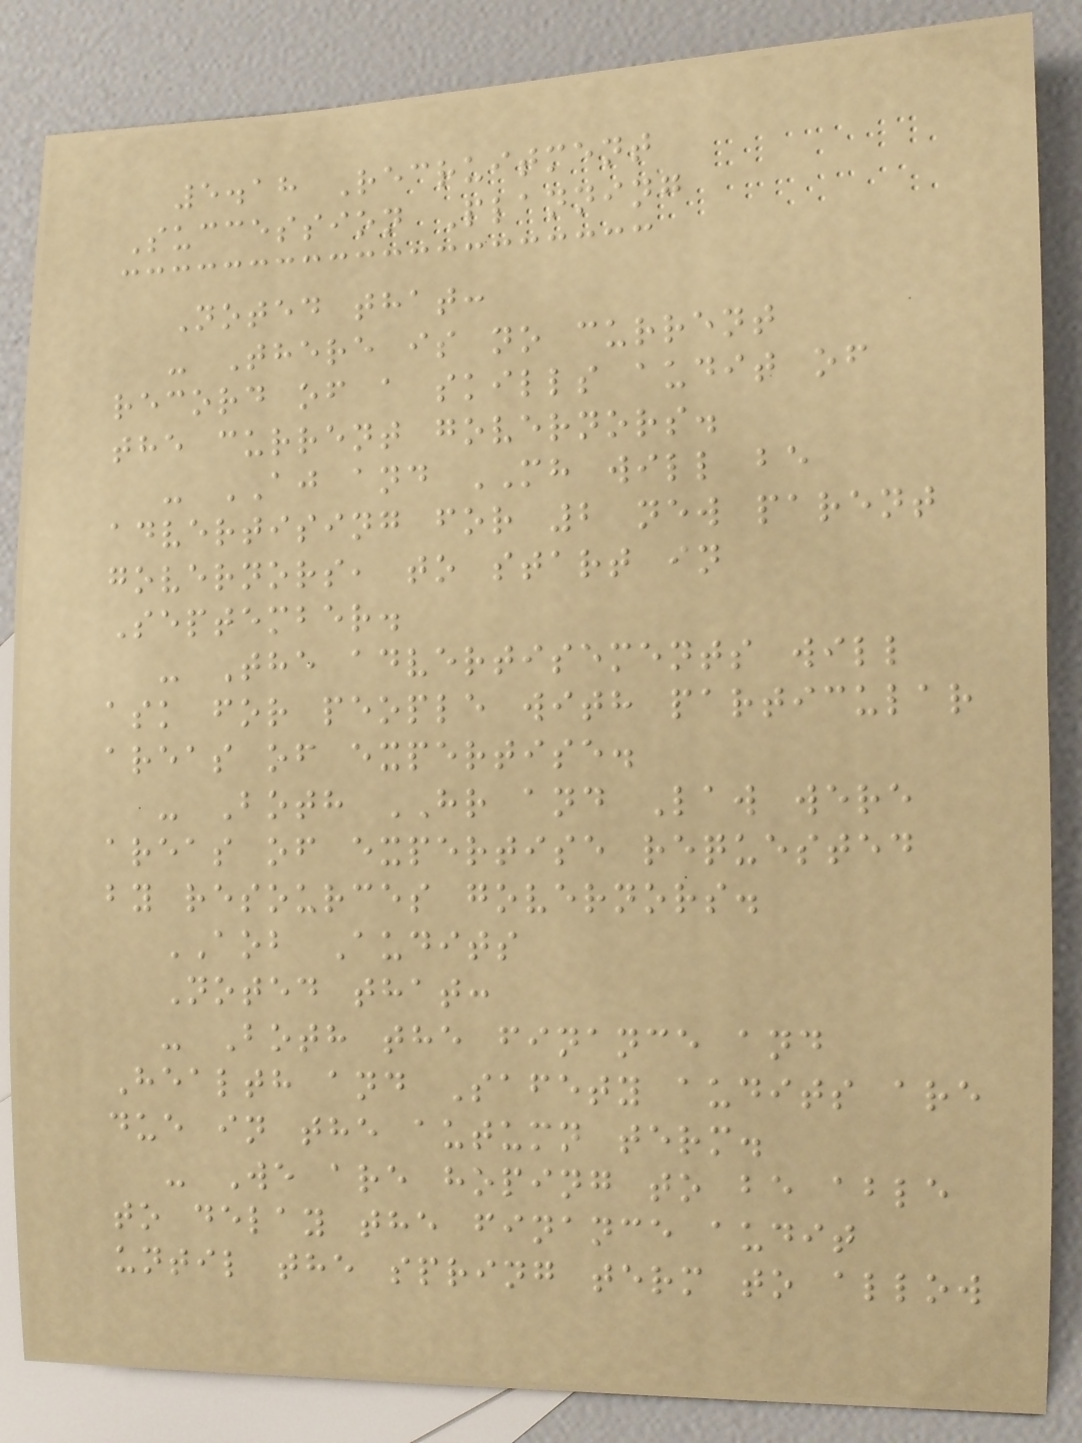5.18 Recruitment
Succession Planning
Noted that:
- There is no current
record of a skills audit of
the current governors.
- AJ and MH will be
advertising for 2 new parent
governors, to start in
September.
- The advertisements will
ask for people with particular
areas of expertise.
- Both HR and Law were
areas of expertise requested
by resources governors.
AOB Audits
Noted that:
- Both the finance and
Health and Safety audits are
due in the autumn term.
- We are hoping to be able
to delay the finance audit
until the spring term to allow
